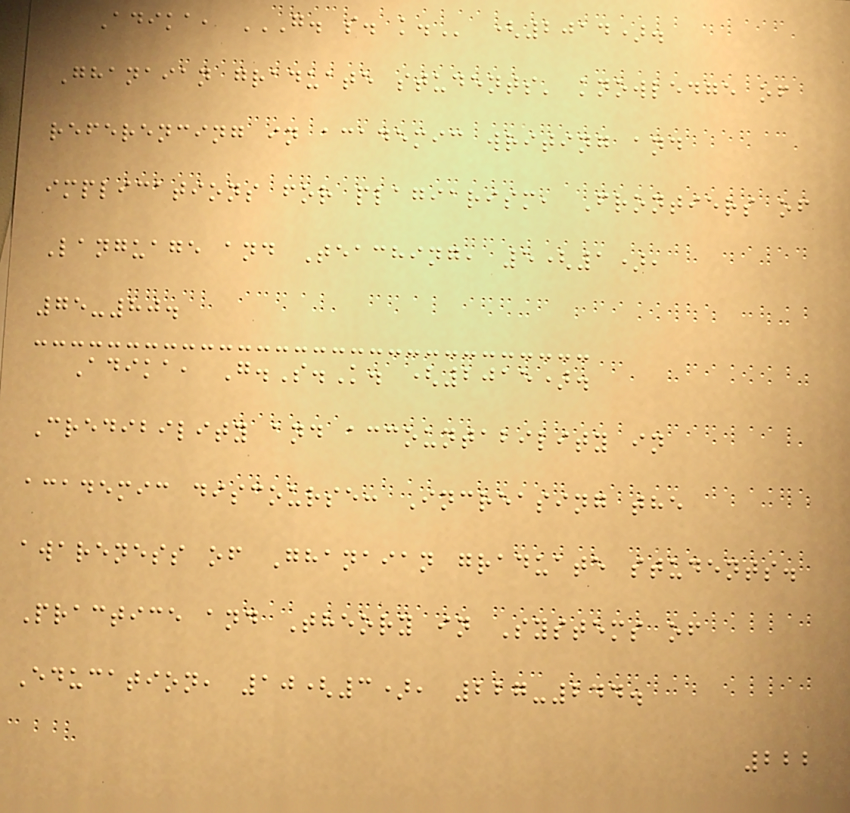Adika, G. S. K. (2014).
Ghanaian graduate students' knowledge of
referencing in academic writing and
implications for plagiarism, Frontiers of
Language and Teaching, 5(1),
75-80.
Adika, G.S.K. (2015).
Credibility and accountability in
academic discourse: Increasing the
awareness of Ghanaian graduate students.
Practice and Theory in Systems of
Education, 10(3), 227-244.
222
